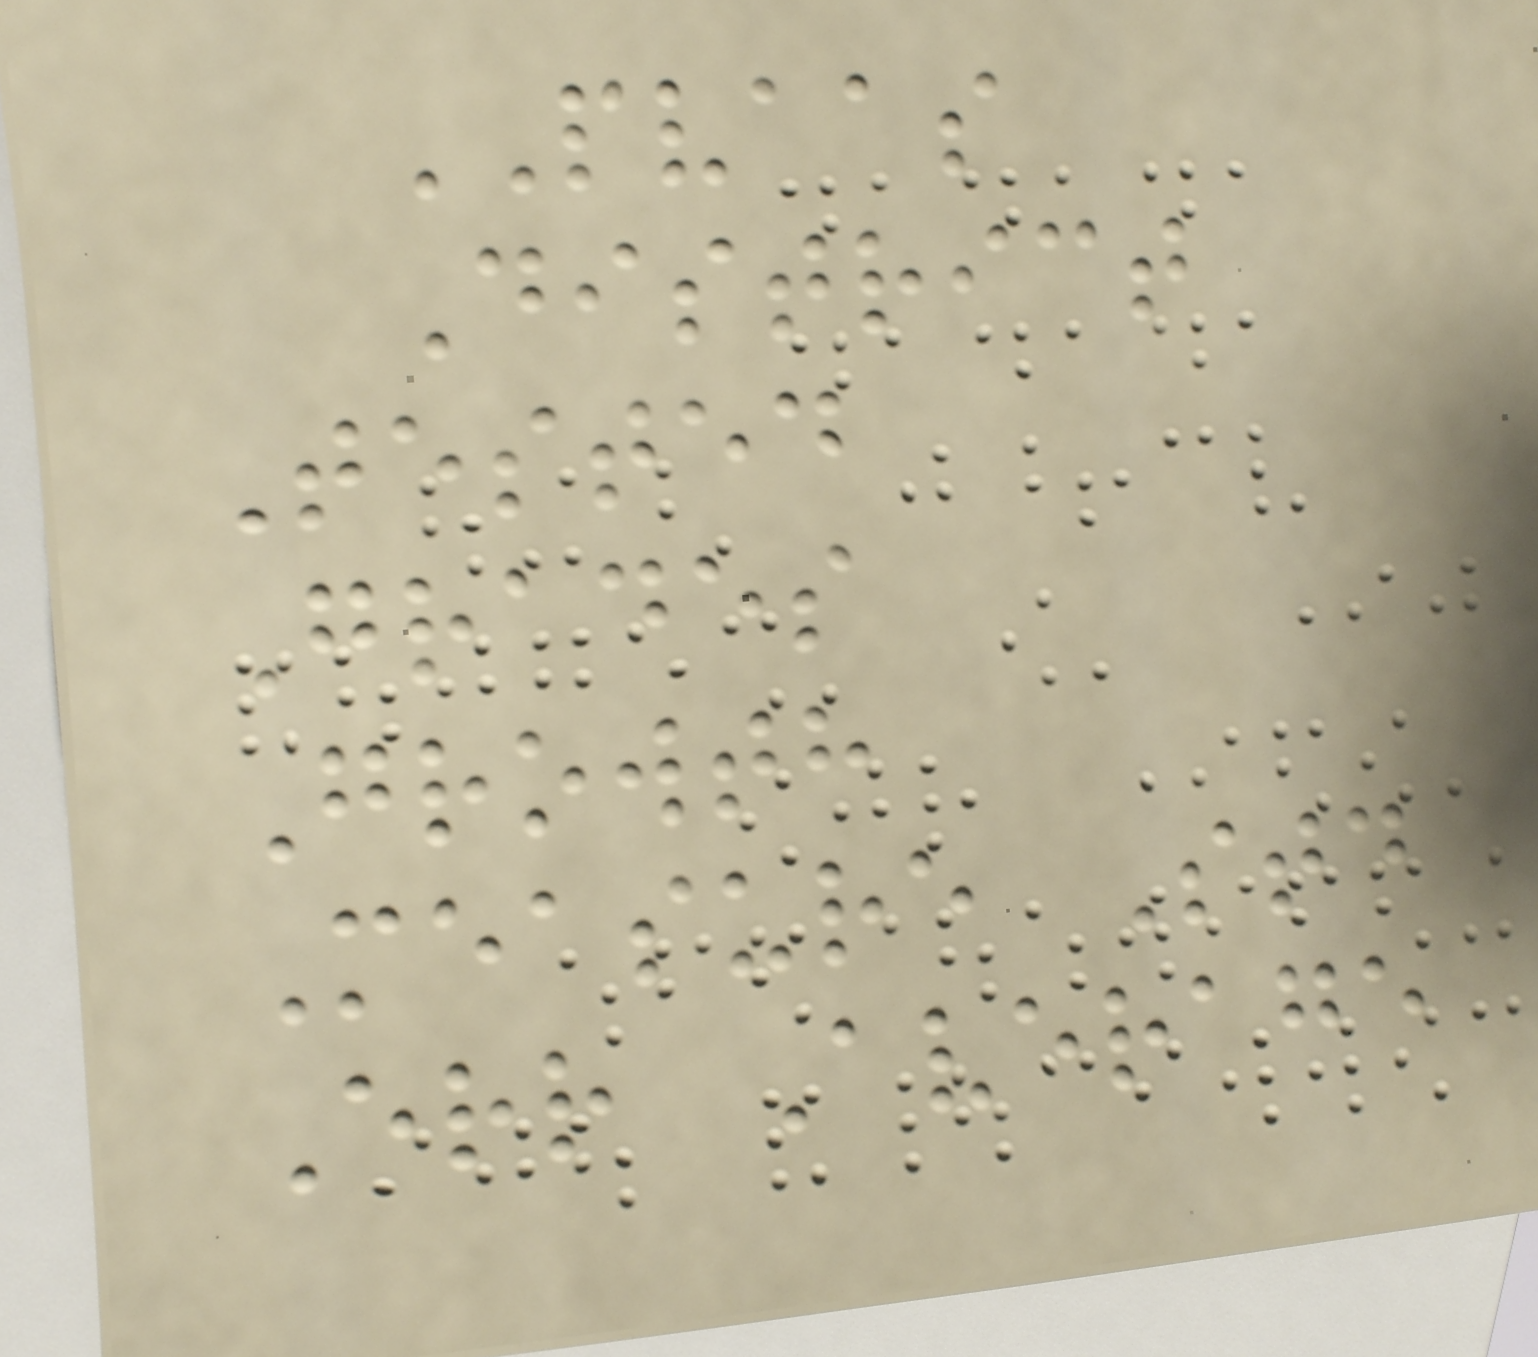PVAAS
District
Tested
Grades
Growth
Measure Std
Err Average
